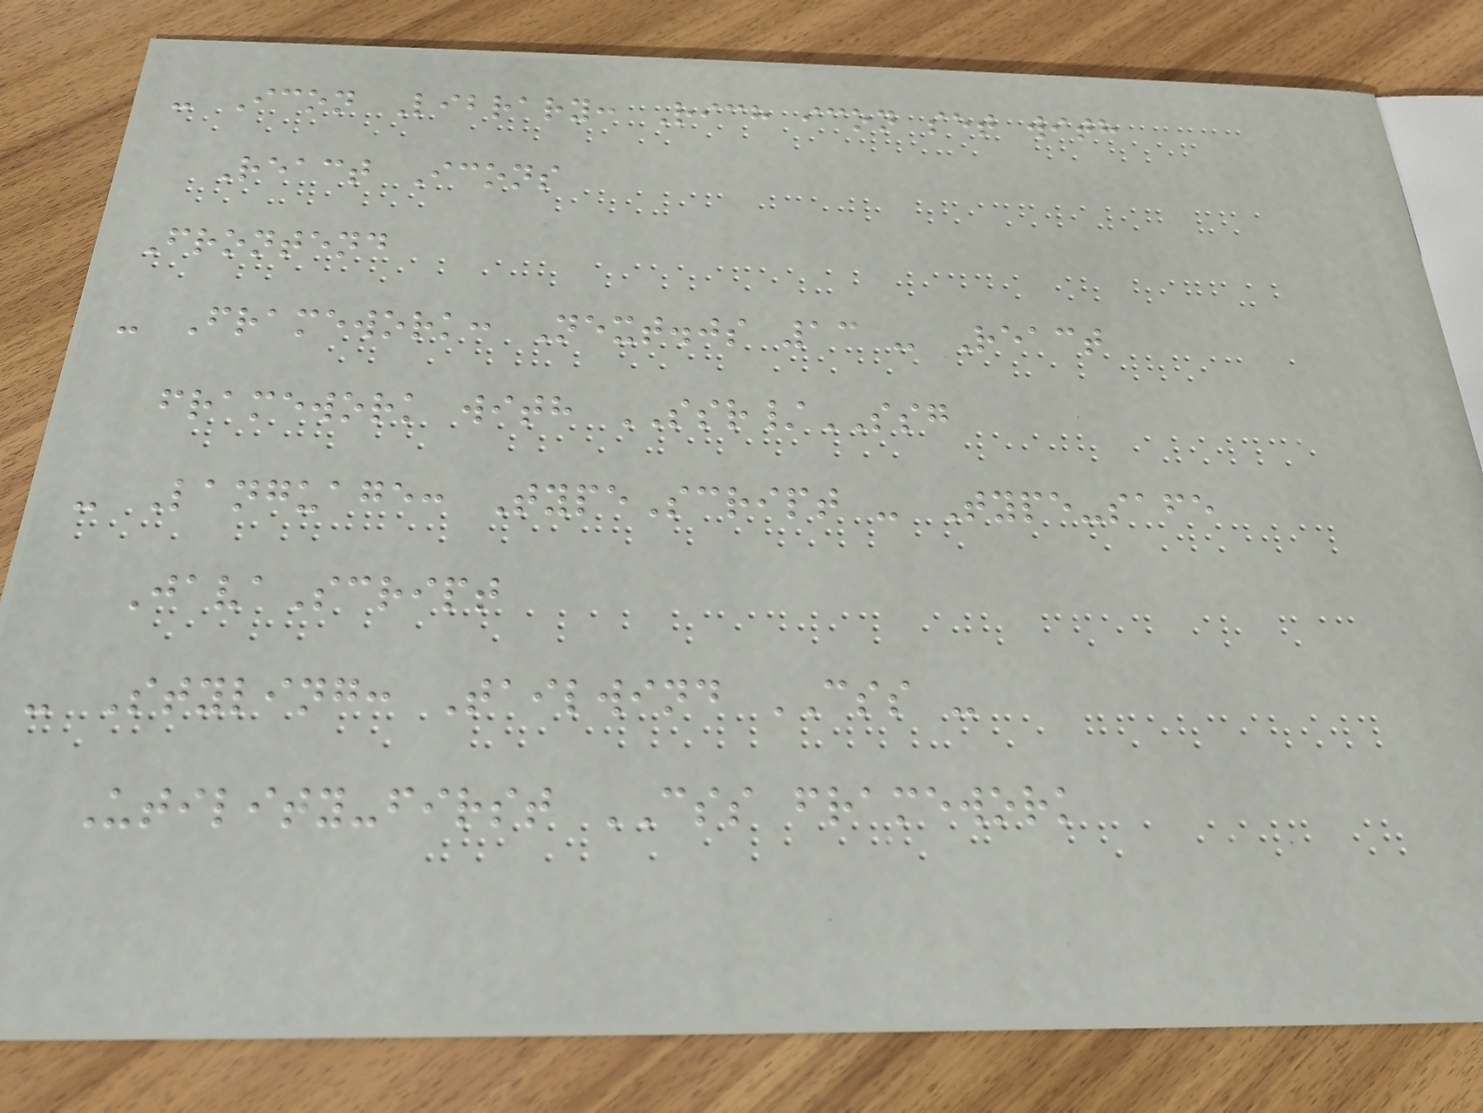- Icon Library: Rich icon set with
React Icons
Frontend
- Framework: Next.js 13 - React
framework with SSR/SSG
- Language: TypeScript - Type-safe
JavaScript
- Styling: Tailwind CSS -
Utility-first CSS framework
